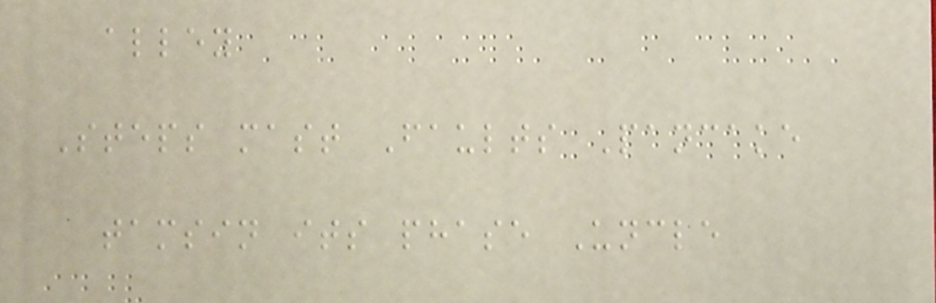alley
Steps mast Faults Pancake
tamsin its phase Uncle
